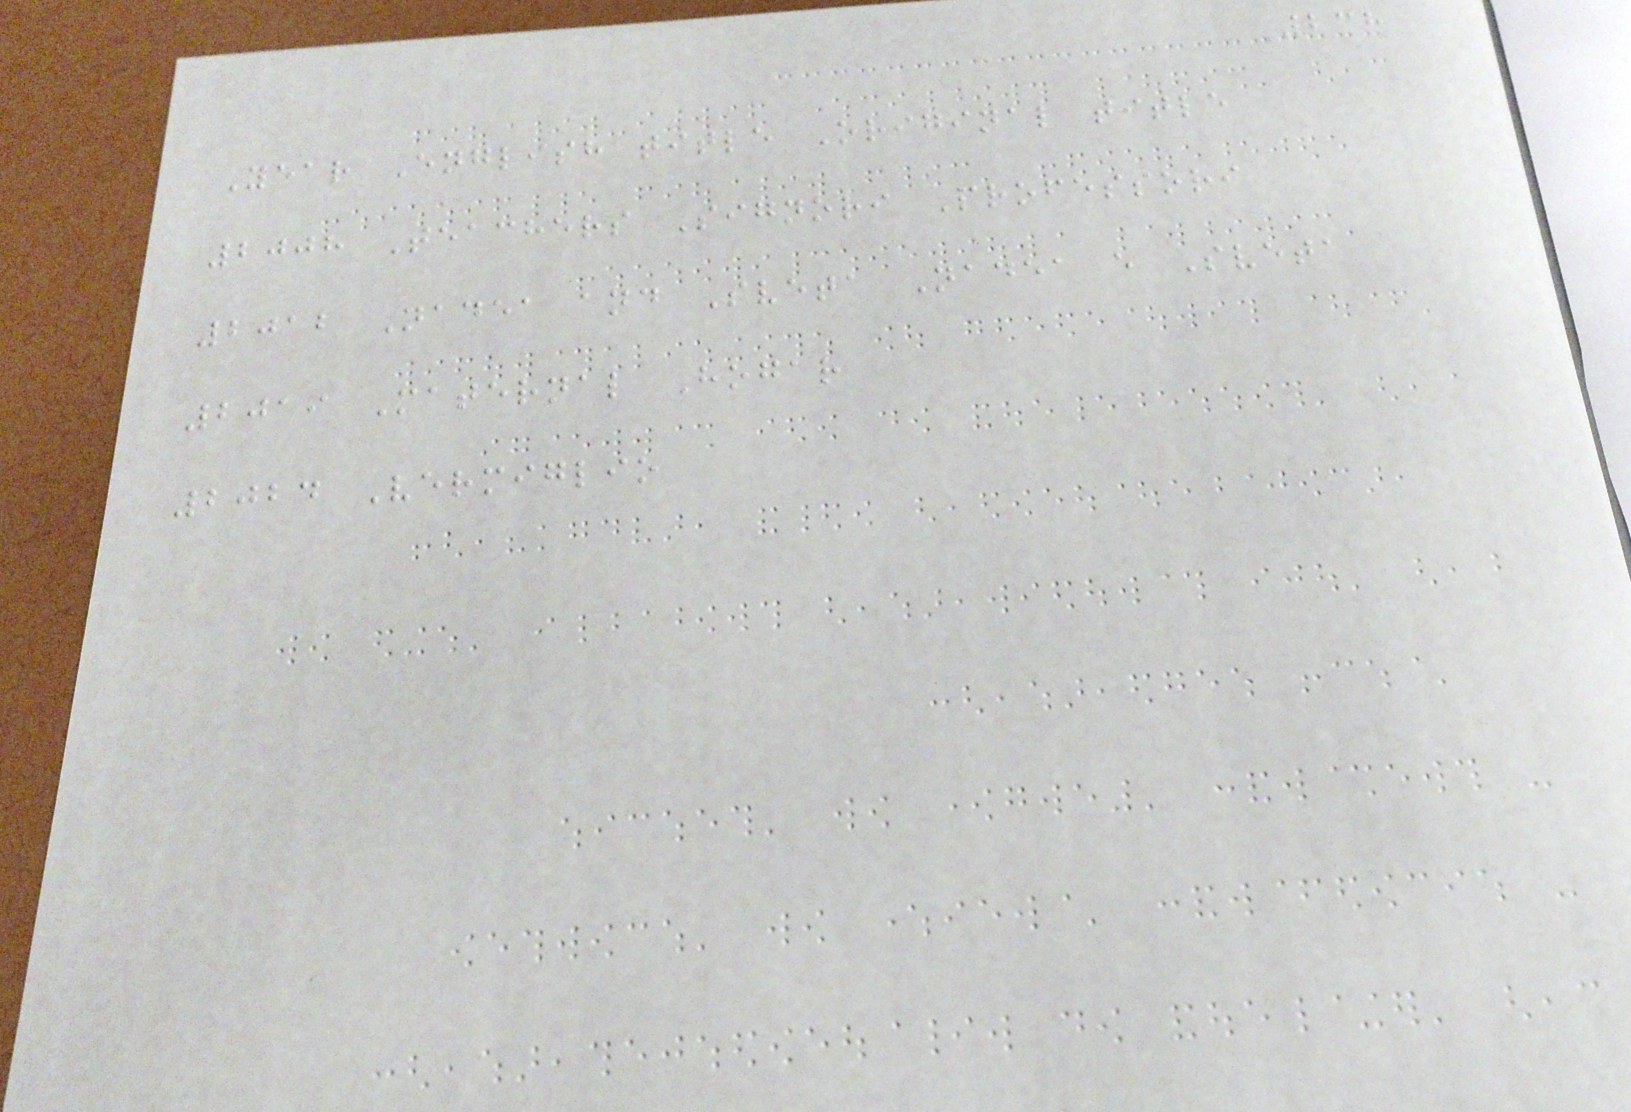238
Year English title Original title
2008 Teachers Signori Professori
2012 Nadea and Sveta Nadea e Sveta
2019 Maternal Hogar
2024 Vermiglio
